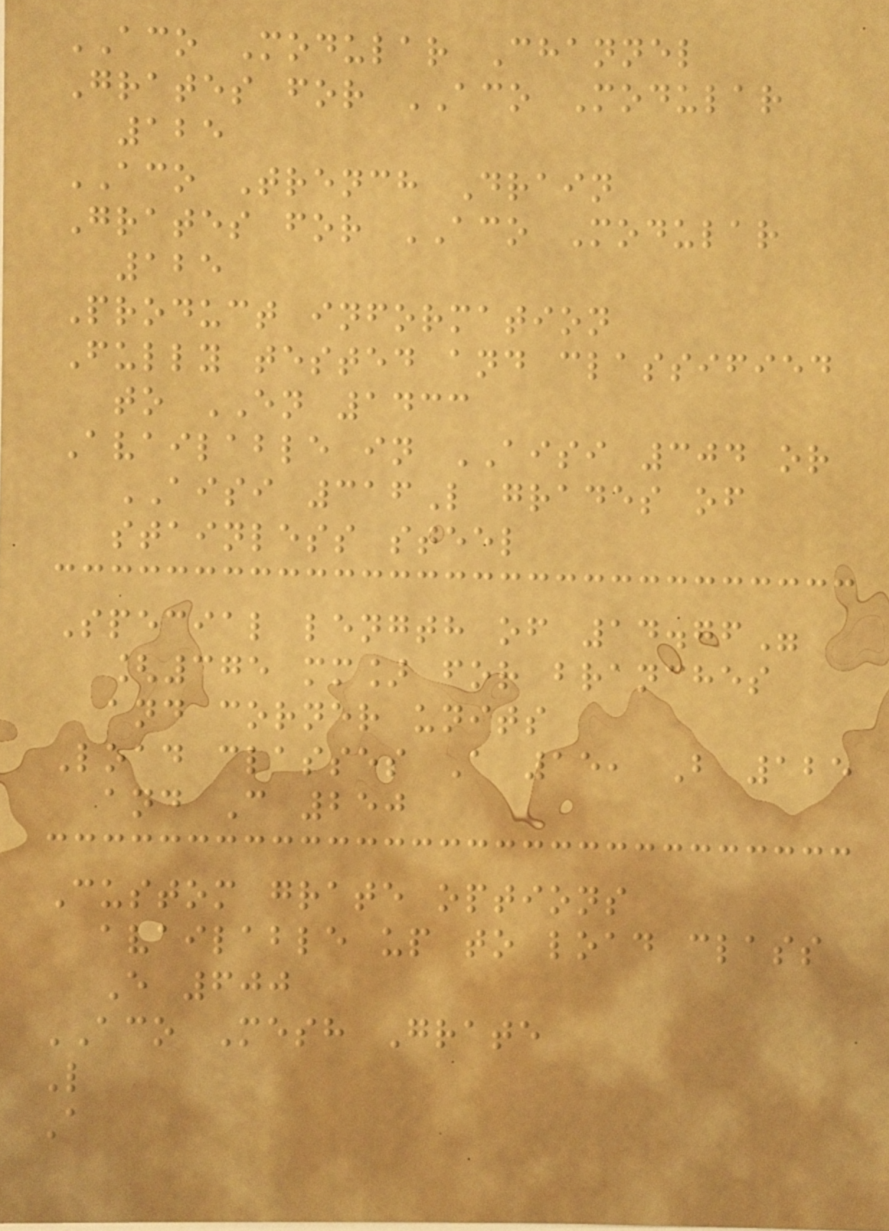ACO Modular Channel
Grates for ACO Modular
125
ACO Trench Drain
Grates for ACO Modular
125
Product information
Fully tested and classified
to EN 1433
Available in AISI 304 or
AISI 316L grades of
stainless steel
Special length of 14.76"
[375 mm] for branches
and corner units
Load classes A 15, B 125
and C 250
Custom grate options
available up to load class
E 600
ACO Mesh Grate
L
A
